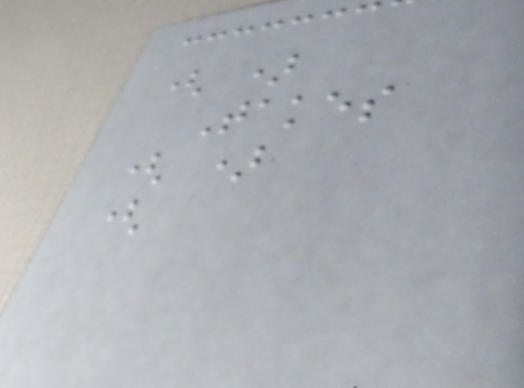( )
Takes
( )
(
